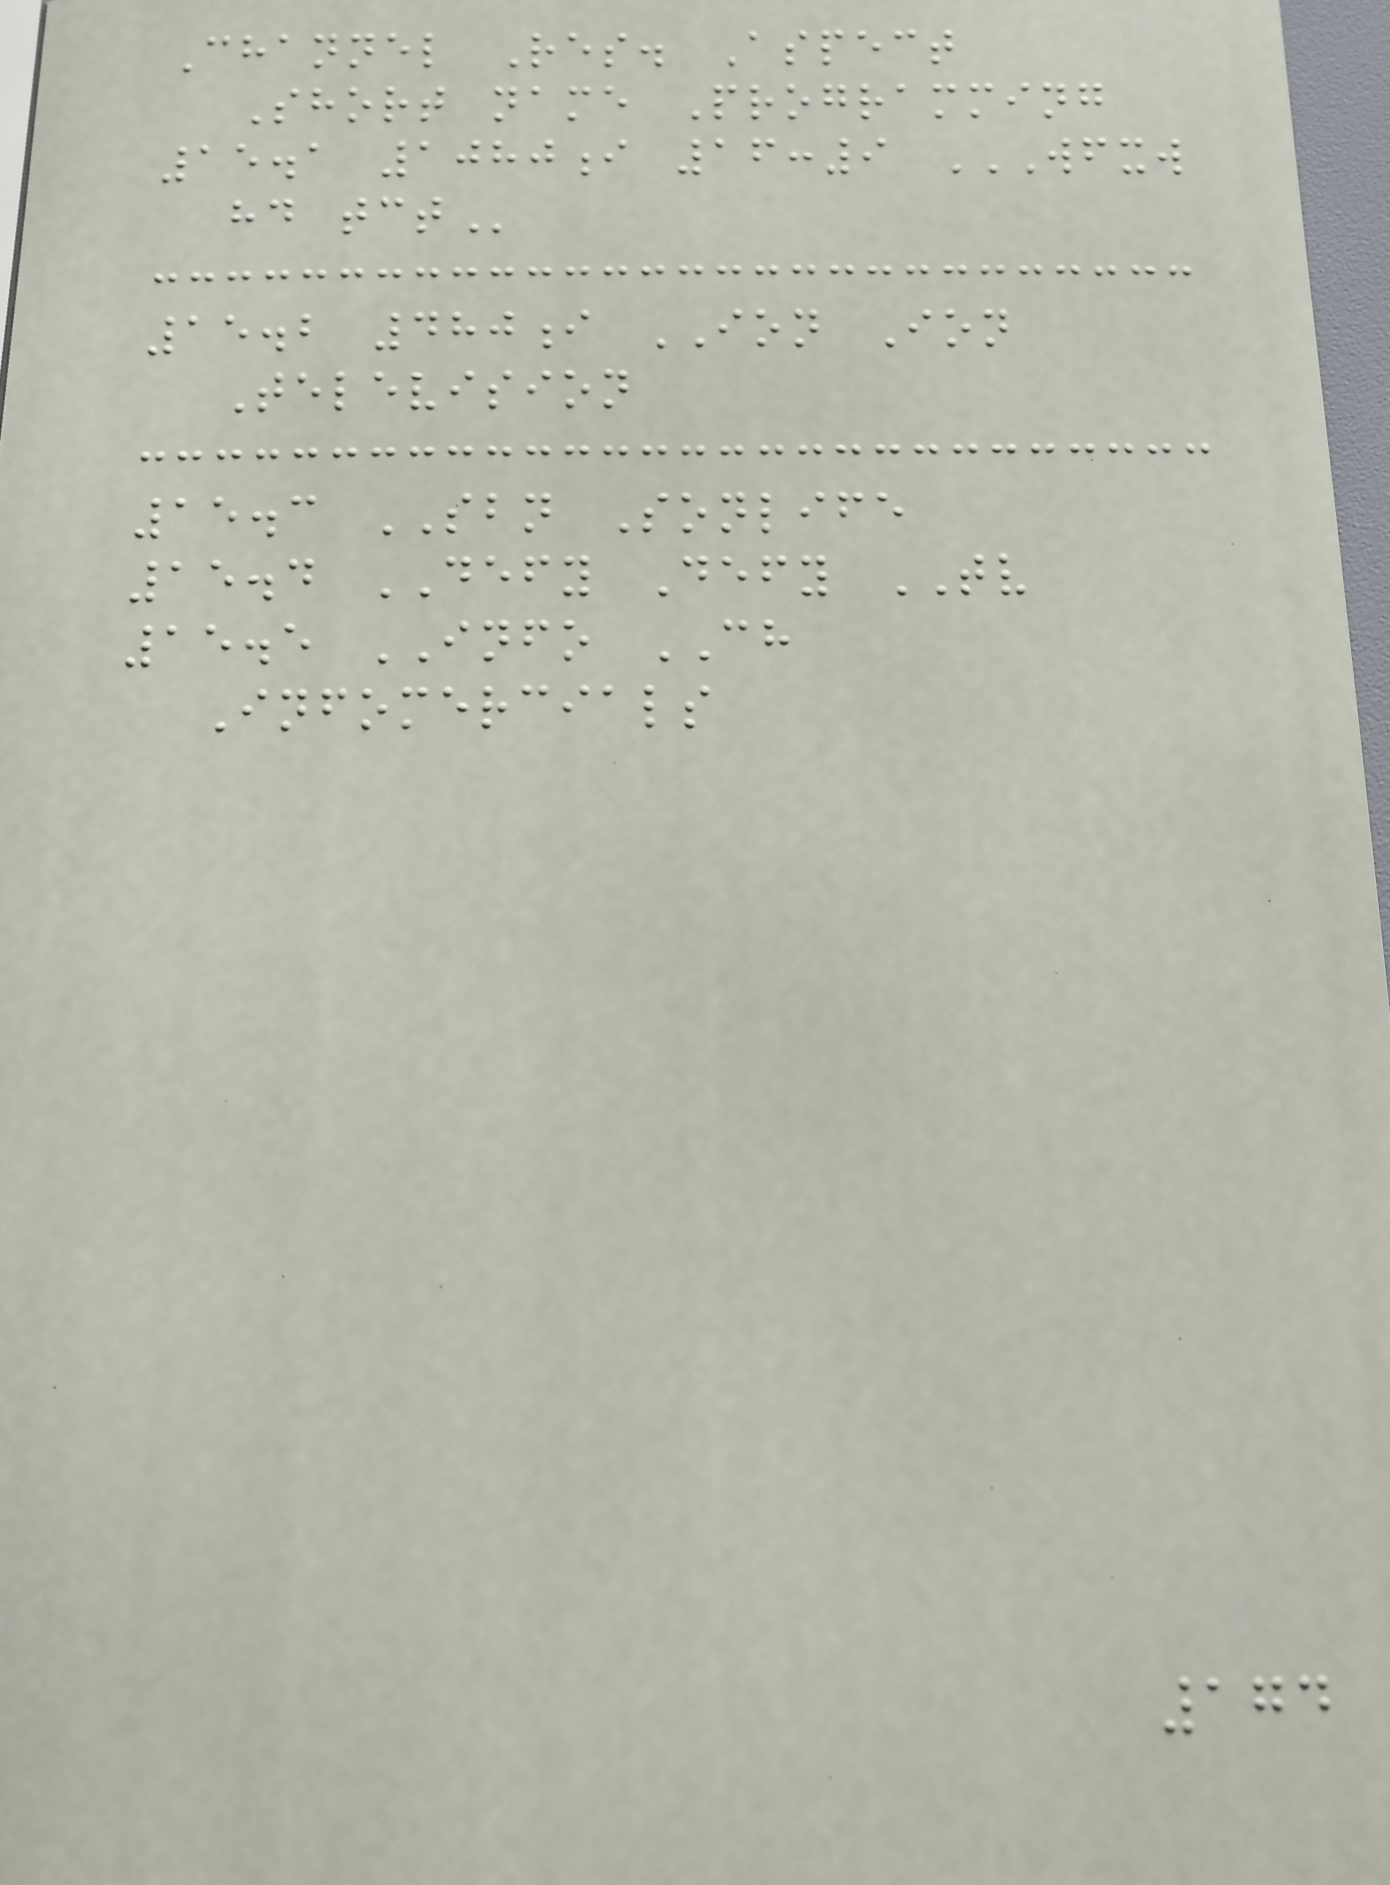Channel Res. Aspect
Short name Programming
15.1 1080i 16:9 WFXW
HD TCT
15.2 480i ION Ion
Television
15.3 SBN Sonlife
15.4 DEFY Defy TV
15.5 INFO CH
Infomercials
174
